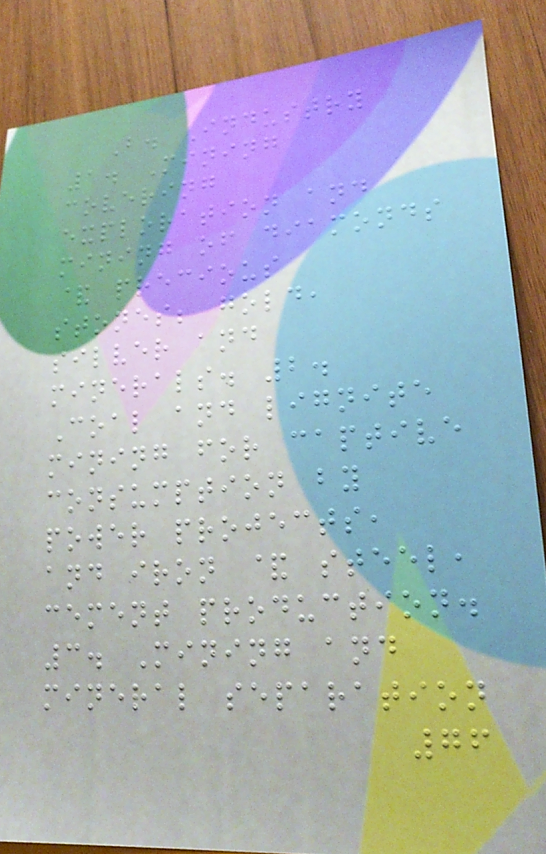B. Industry
1. Mining
covering
exploration and
mining of diamonds
& precious
stones; gold,
silver and
minerals. 2.
Coal and lignite
mining for captive
consumption by
power projects,
and iron & steel,
cement production.
3. Mining and
mineral separation
76
